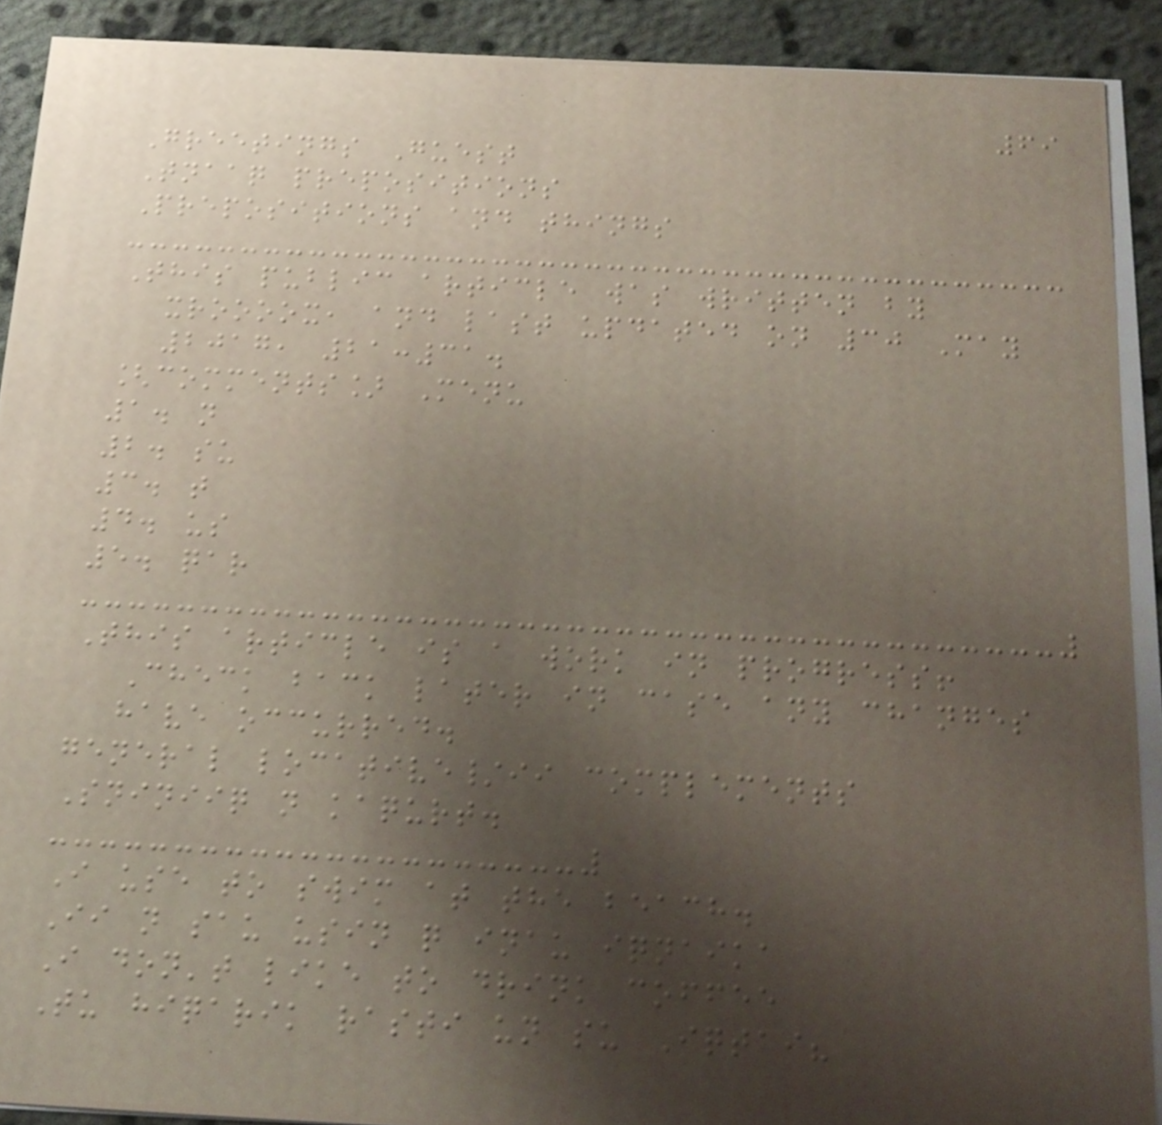69
Greetings Guest
Tnaaq prepositions
Prepositions and things
This public article was written by
xroooox, and last updated on 30 May
2017, 21:31.
[comments] Menu
1. n
2. su
3. t
4. us
5. qar
This article is a work in progress!
Check back later in case any changes
have occurred.
general locative/ii complements
Sniniiq n kaqurt.
I use to swim at the beach.
Ii n sau usin q inau iqnaika
I don't like to drink coffee
Tu hiqarik rasti un su Iqtai?
